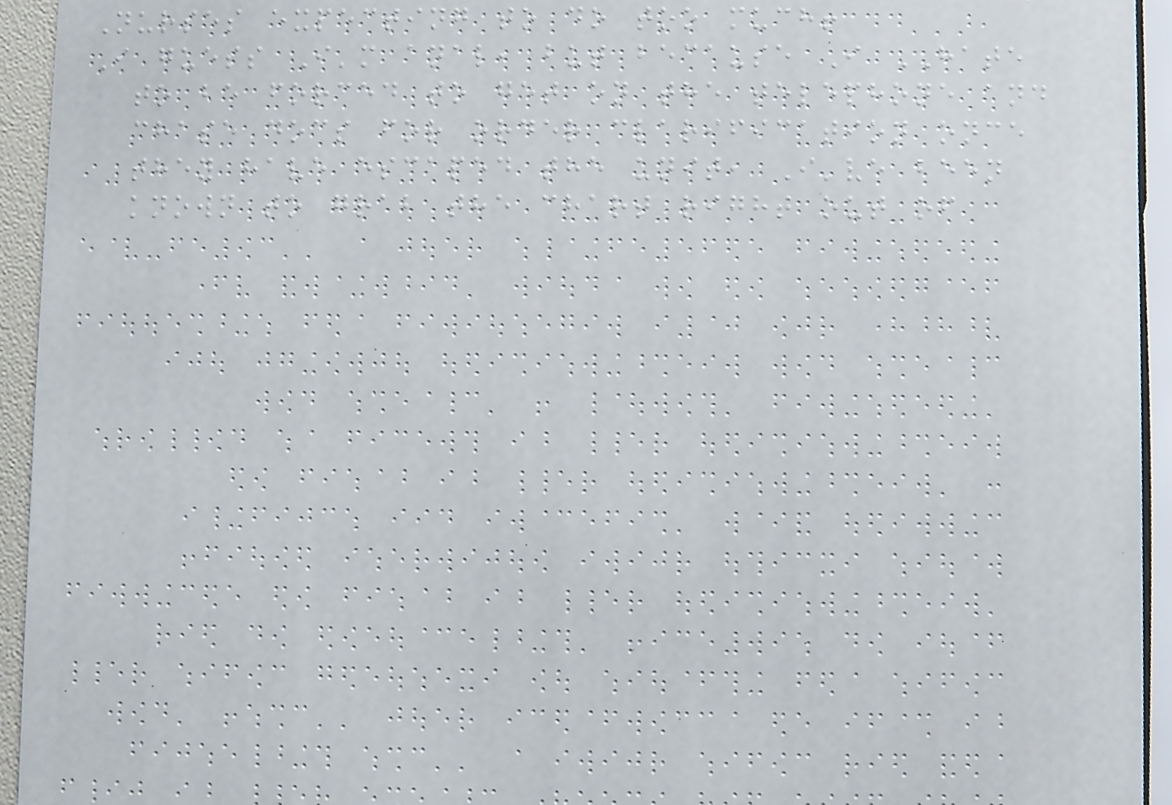Nurses expecting to do too much!
I guess I'm anal, but because I HATE
to be forced to get on the telephone and
chase docs for order clarification once
they have escaped the unit, I've been
known to grab the chart right out of
